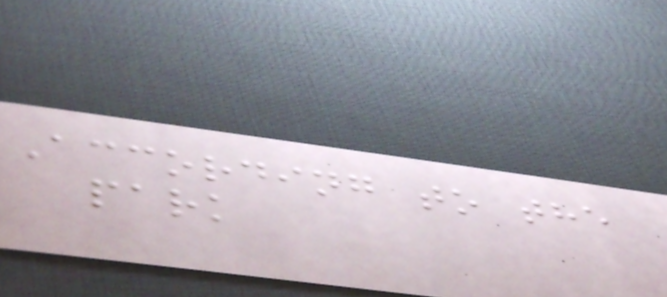According to the
park
